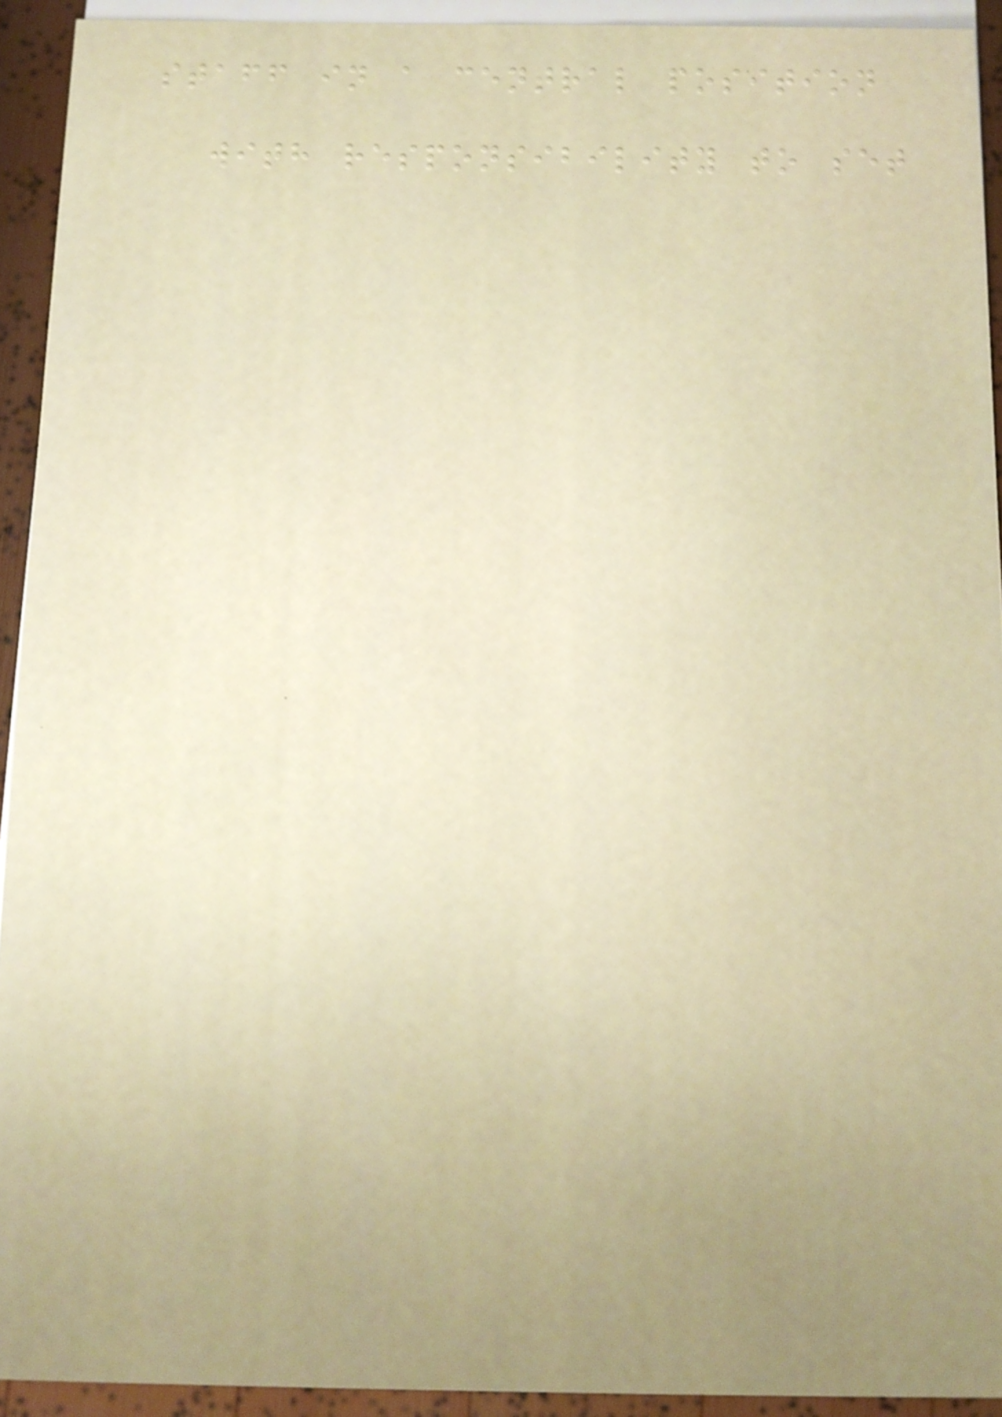staff in a central position
with responsibility to set
